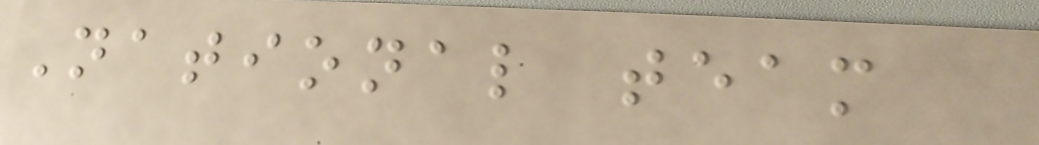National team
